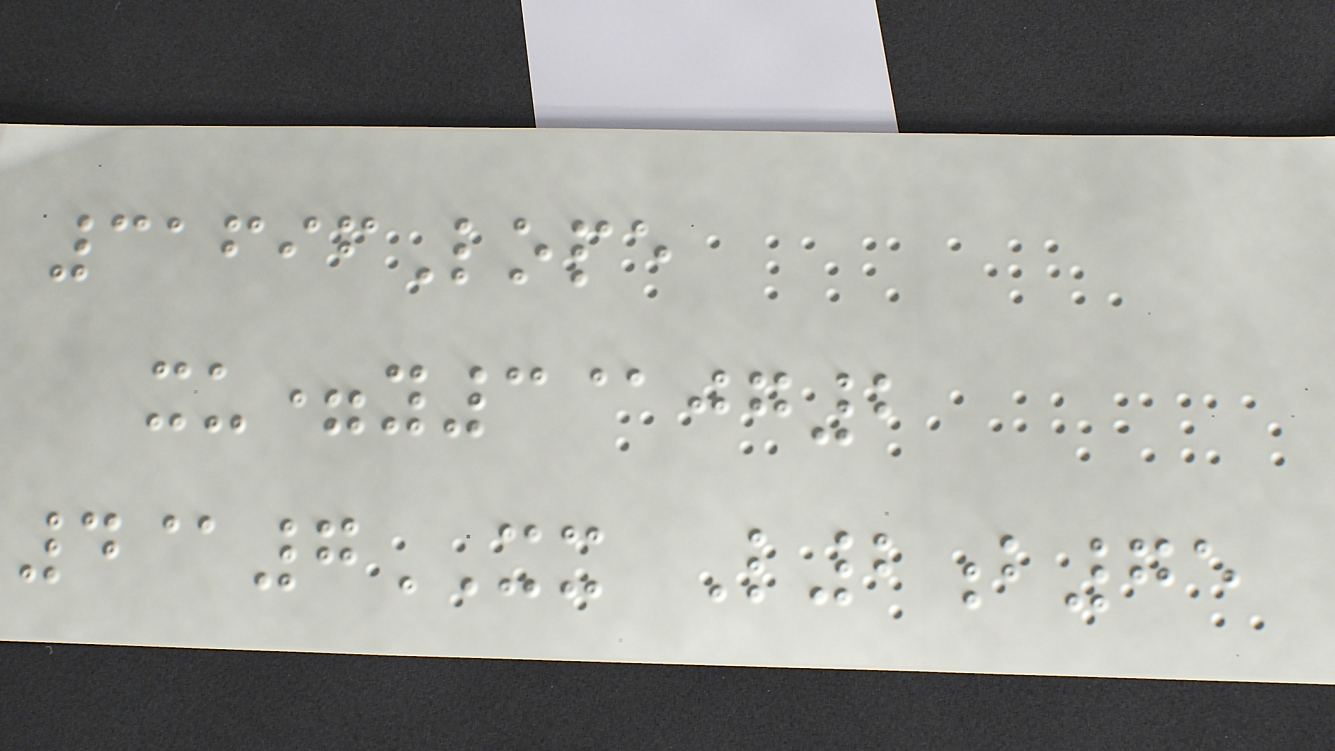31696Lope
xu=y3@jg2
4@7XX L2b75
